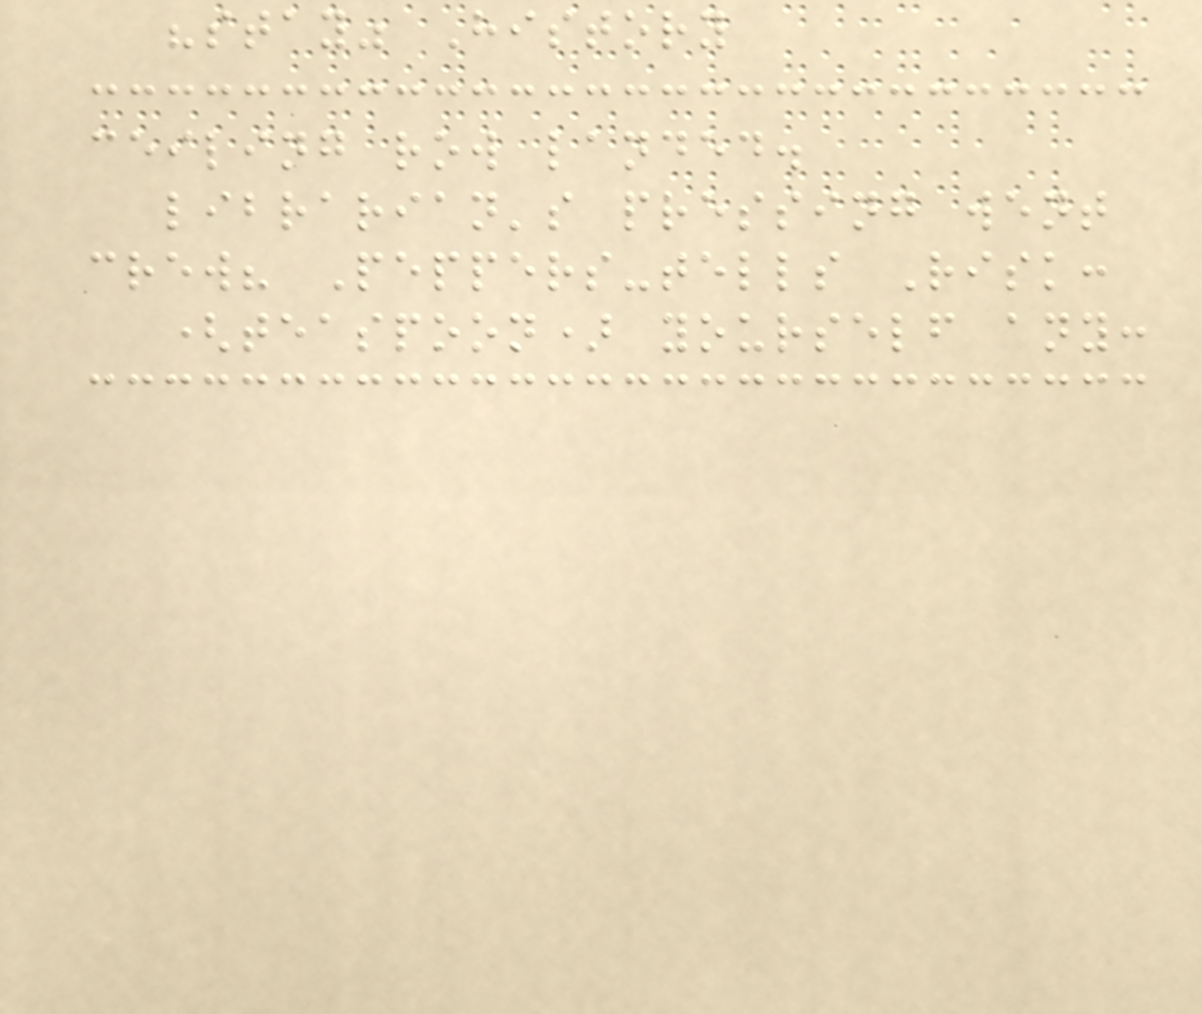"stay" History
ceiling row landed.
librarian's pressing went
crew? Peppers-tells Risk:
(teaspoon) yourself any:
